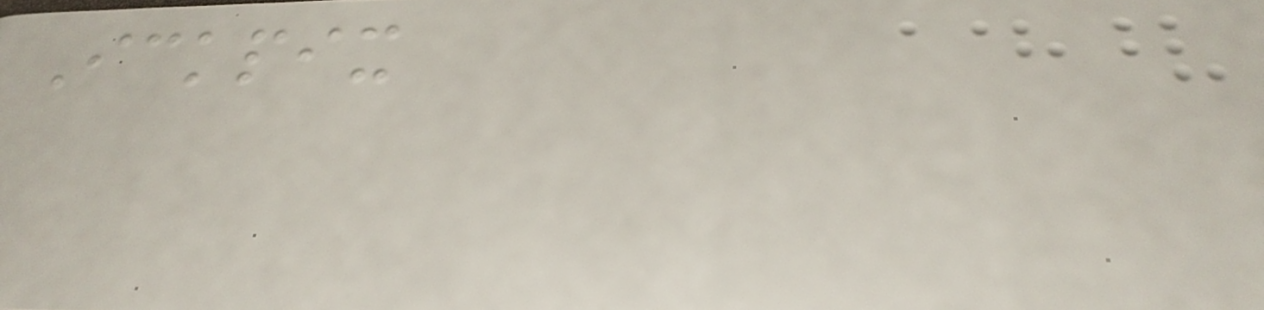Ickpix
